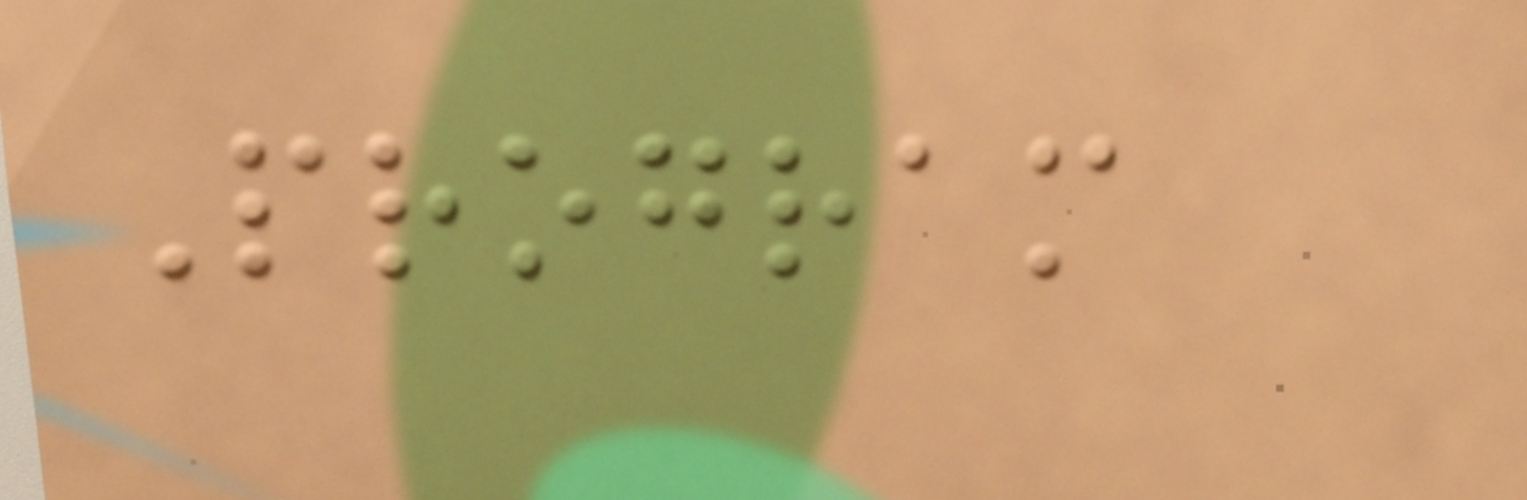Program
